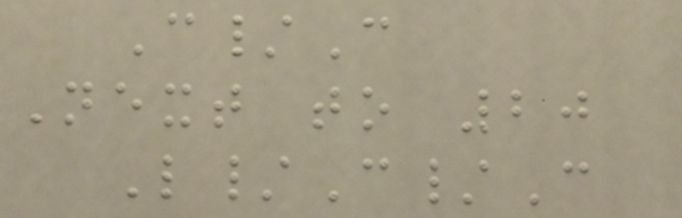C/C
Next to 20
L/C/C
